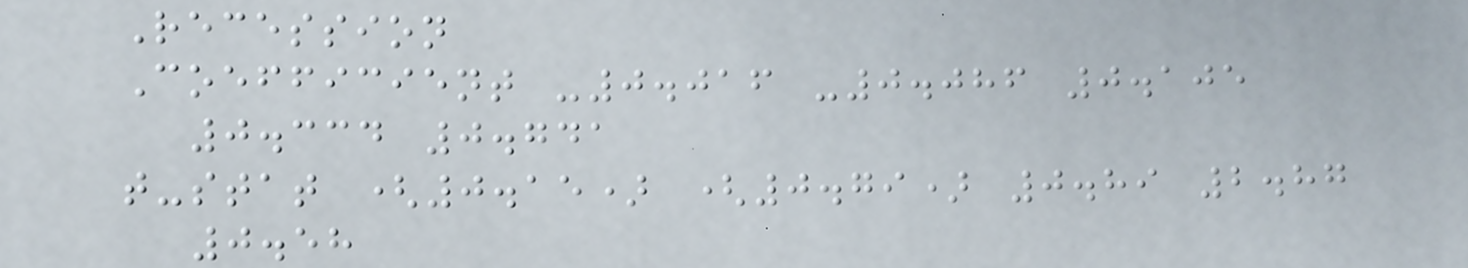Recession
Coefficient -0.016 -0.086 0.105
0.334 0.741
t-stat (0.15) (0.79) 0.89 2.87
0.58
